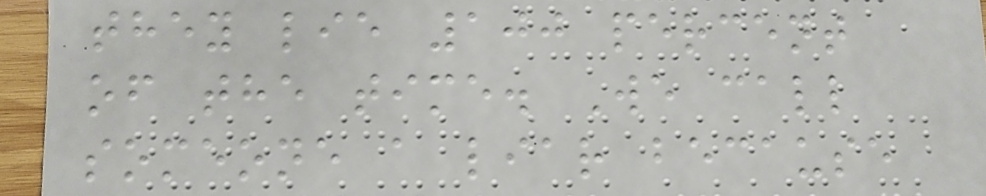they lie 100 percent
of the time. We call
someone a liar because
